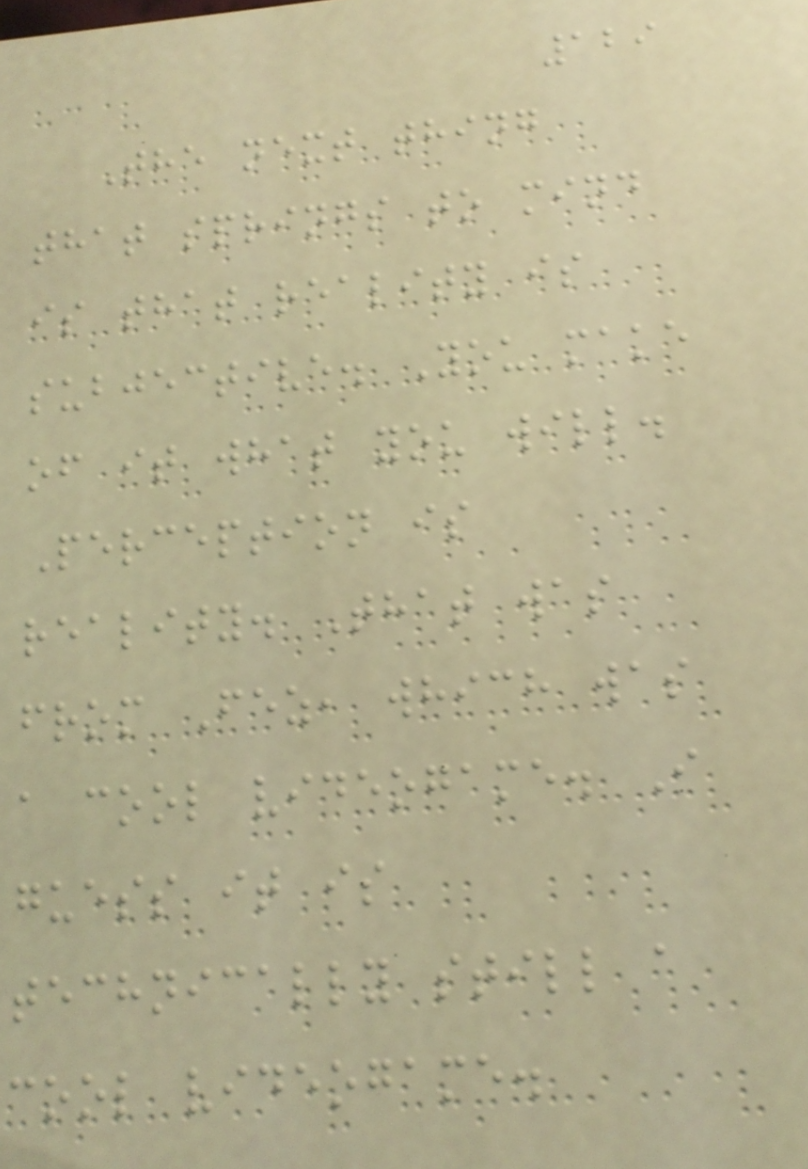129
The next thing
that springs to mind
is that reality is
subjective. You make
of it what you will.
Perception is
reality. That was
from Fez, which was
a cool videogame. I
guess it is
technically still a
cool videogame.
